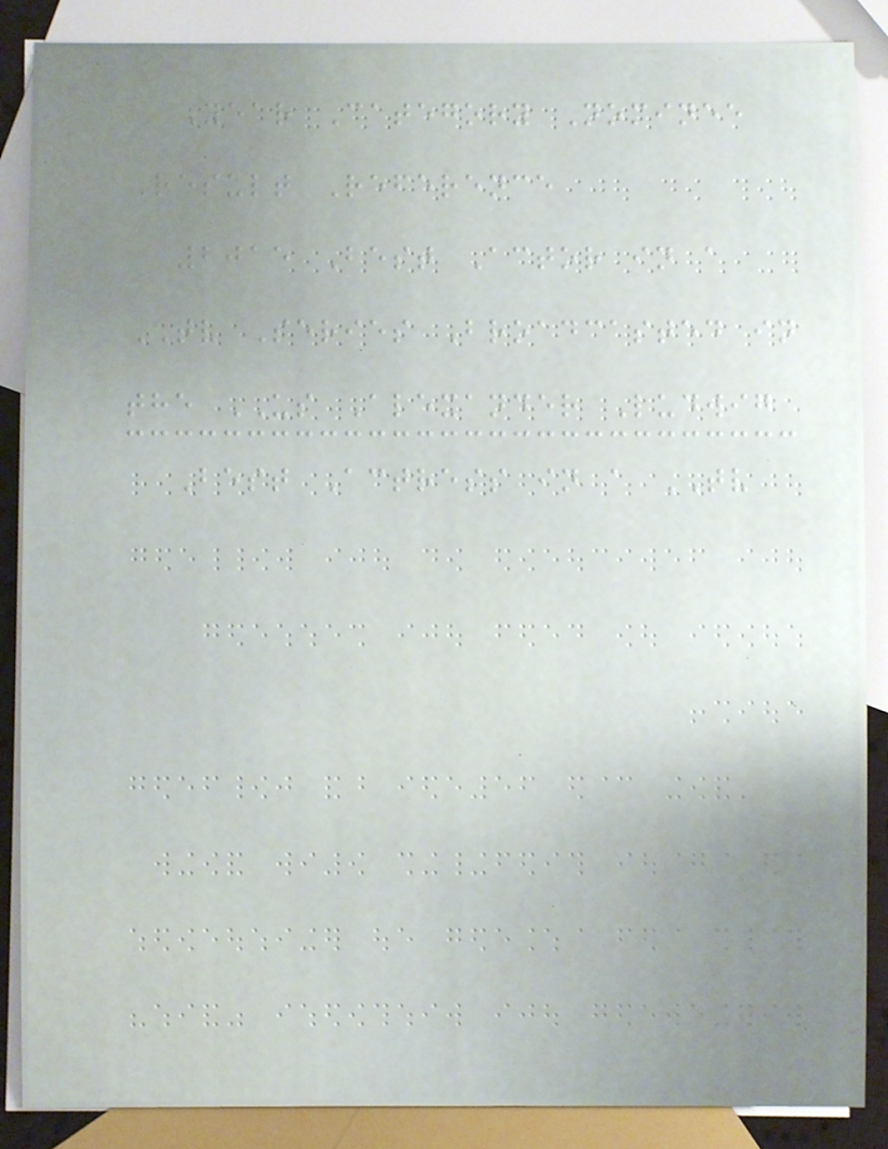Year Category Nominee
Result Reference
2015 Best Actor in a
TV Series Broadcasted in
the US Alexander Ludwig
Best Actress in a TV
